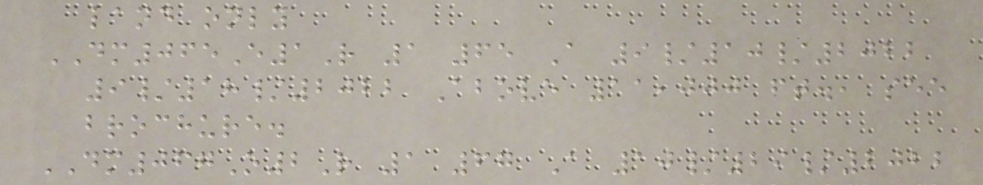land only
DM065E1R 1 65 A 9/10/2022
9/18/2022 Above 11,000 ft., see
brochure.
DM067O2R 1 67 A 10/29/2022
